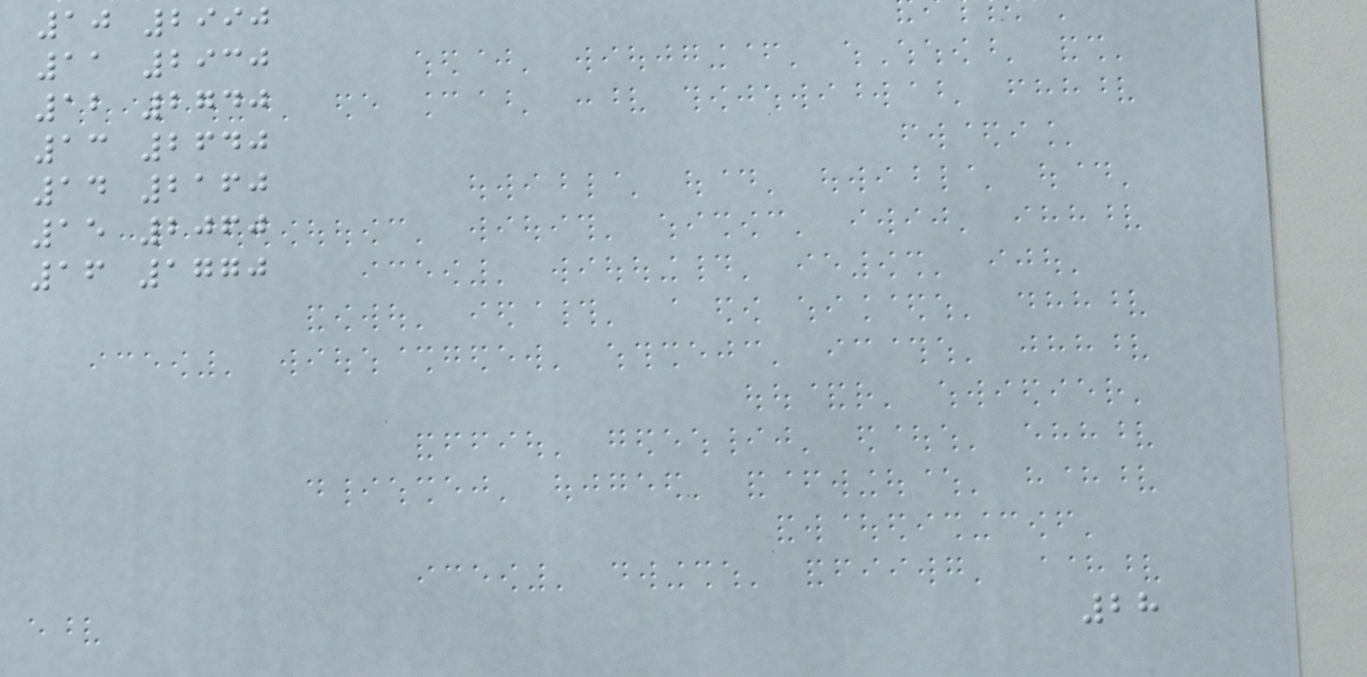10 2990
11 2930
12 2740
13 2640
14 2160
15 2060
16 1770
28
